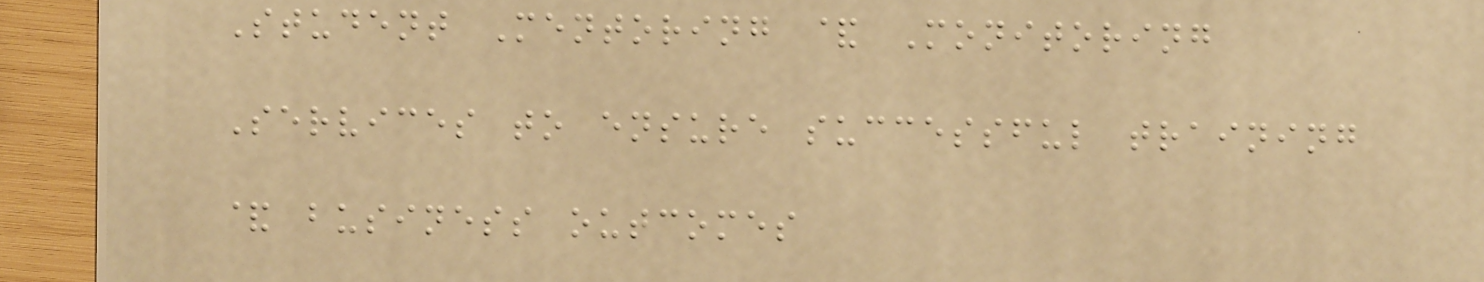Student Mentoring & Monitoring
Services to ensure successful training
& business outcomes
